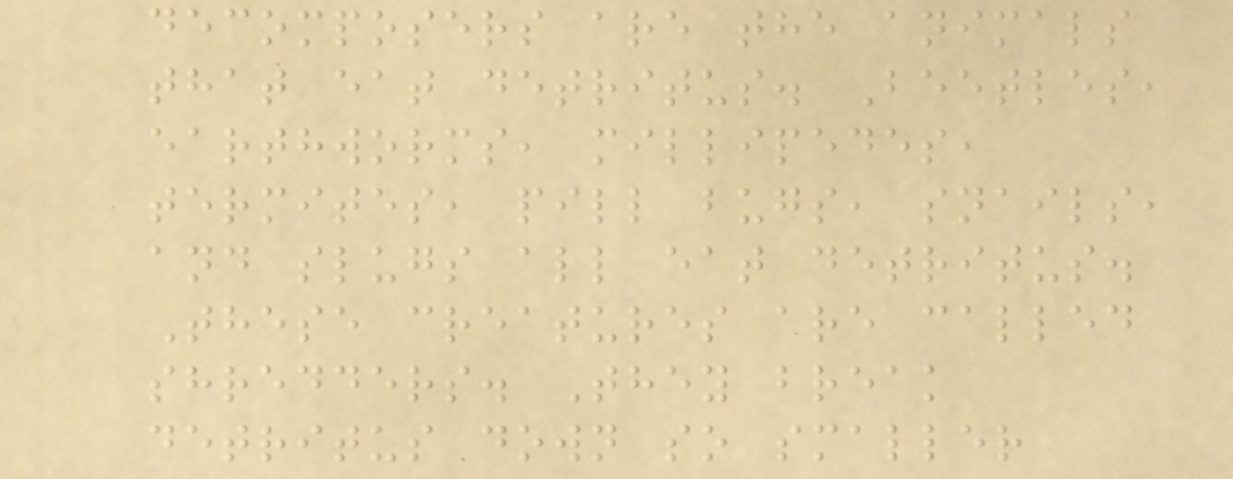decomposers are the animals
that eat detritus. Beetles,
earthworms, millipedes,
termites, pill bugs, snails,
and slugs all eat detritus.
These creatures are called
shredders. They break
detritus down so smaller
